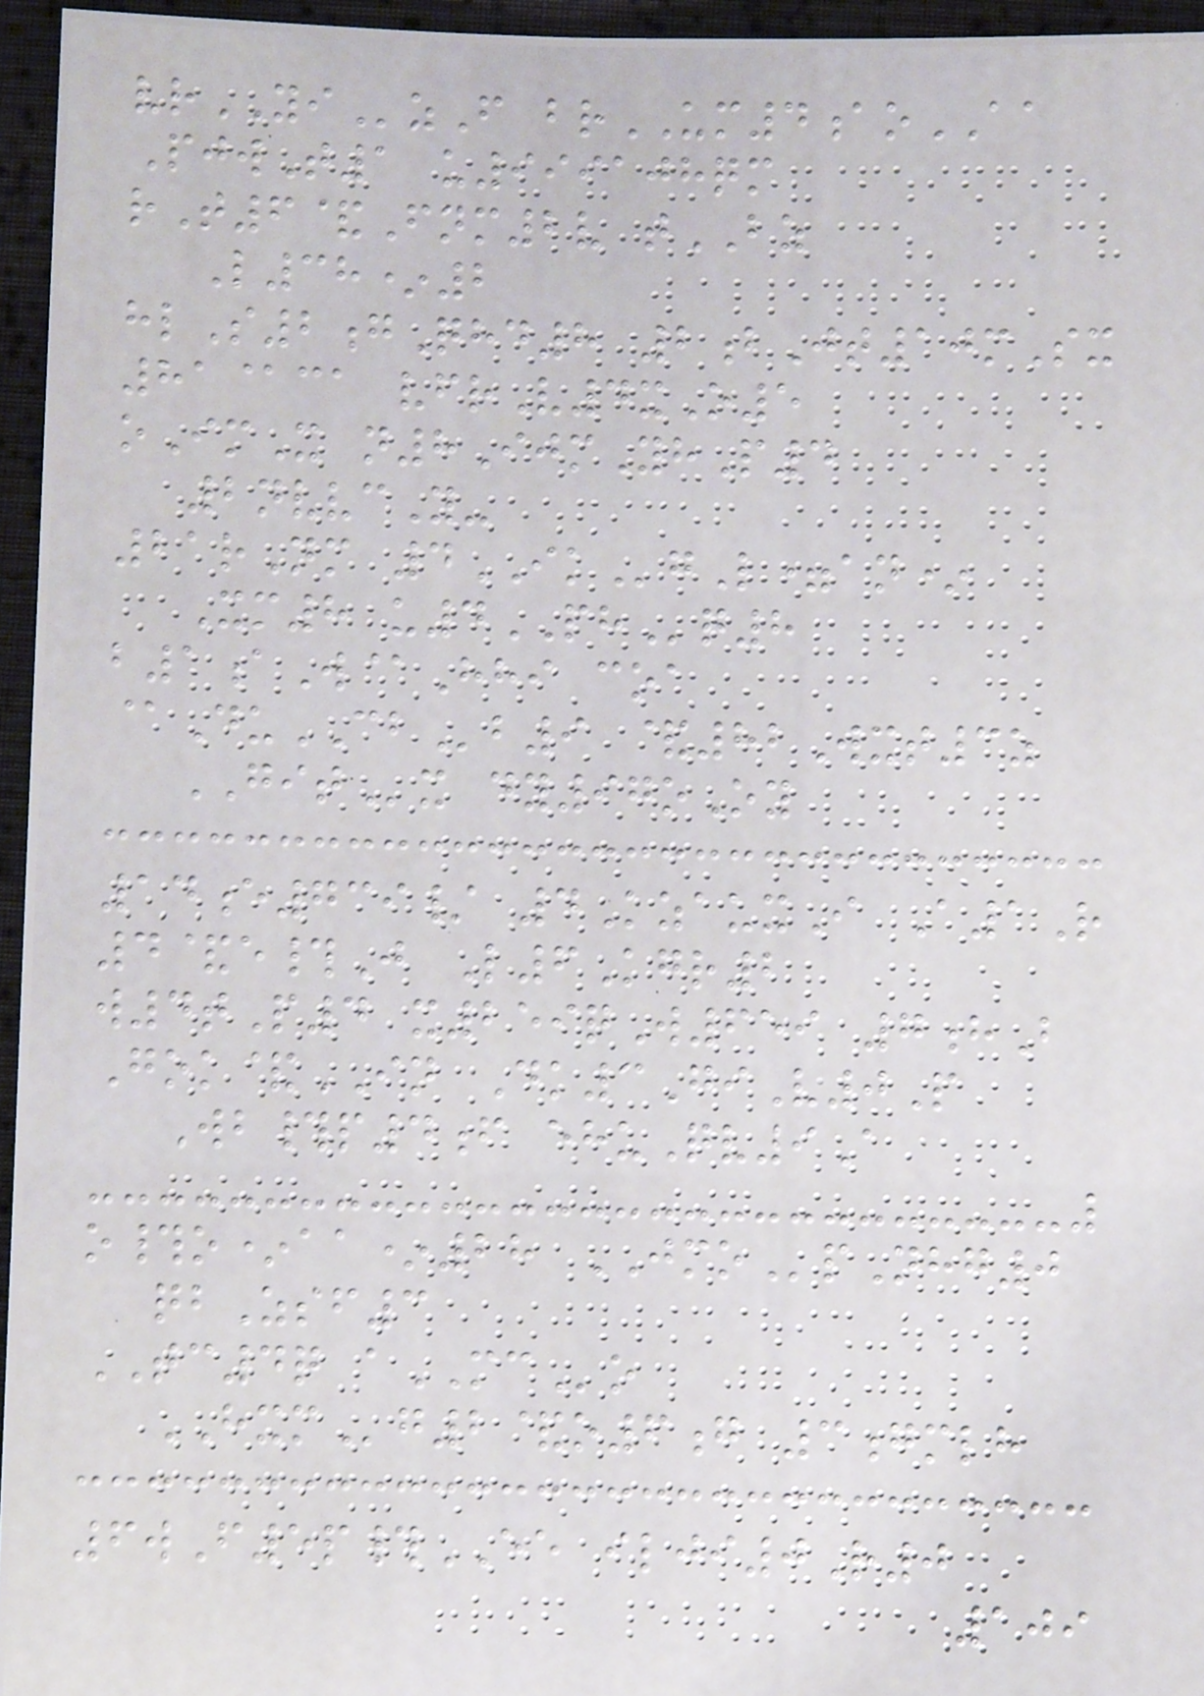vrYIzF brUM4aoAA
PjwT1 u999108qm
rT6&Fnm2v tBZ
L38*2
hlS2gQhd8 2bJt10mSx
81@ca vfrV4xO5
oImX n8IjmYhP4
2nvvcY-
21rNm 4IKgL=an*
Xm8 u4PHq8
b1aW@Hhi coa
@DuCBb9 &82Wxt3z
GITx dy97oOy
14e739/ 4KzauxI A1R
4&e#J L6Kgr2
w4tP4 x259qW659 7hB
Gok&IN Dk3GiV0P
Wb#p4f ehuQv9A
o#o*aa*28 JMOpNhg0
qbZsf3
TC4q aMCo
HXMg2&o6g 3gmlh
6wF5p#EE ilji0R0
109
